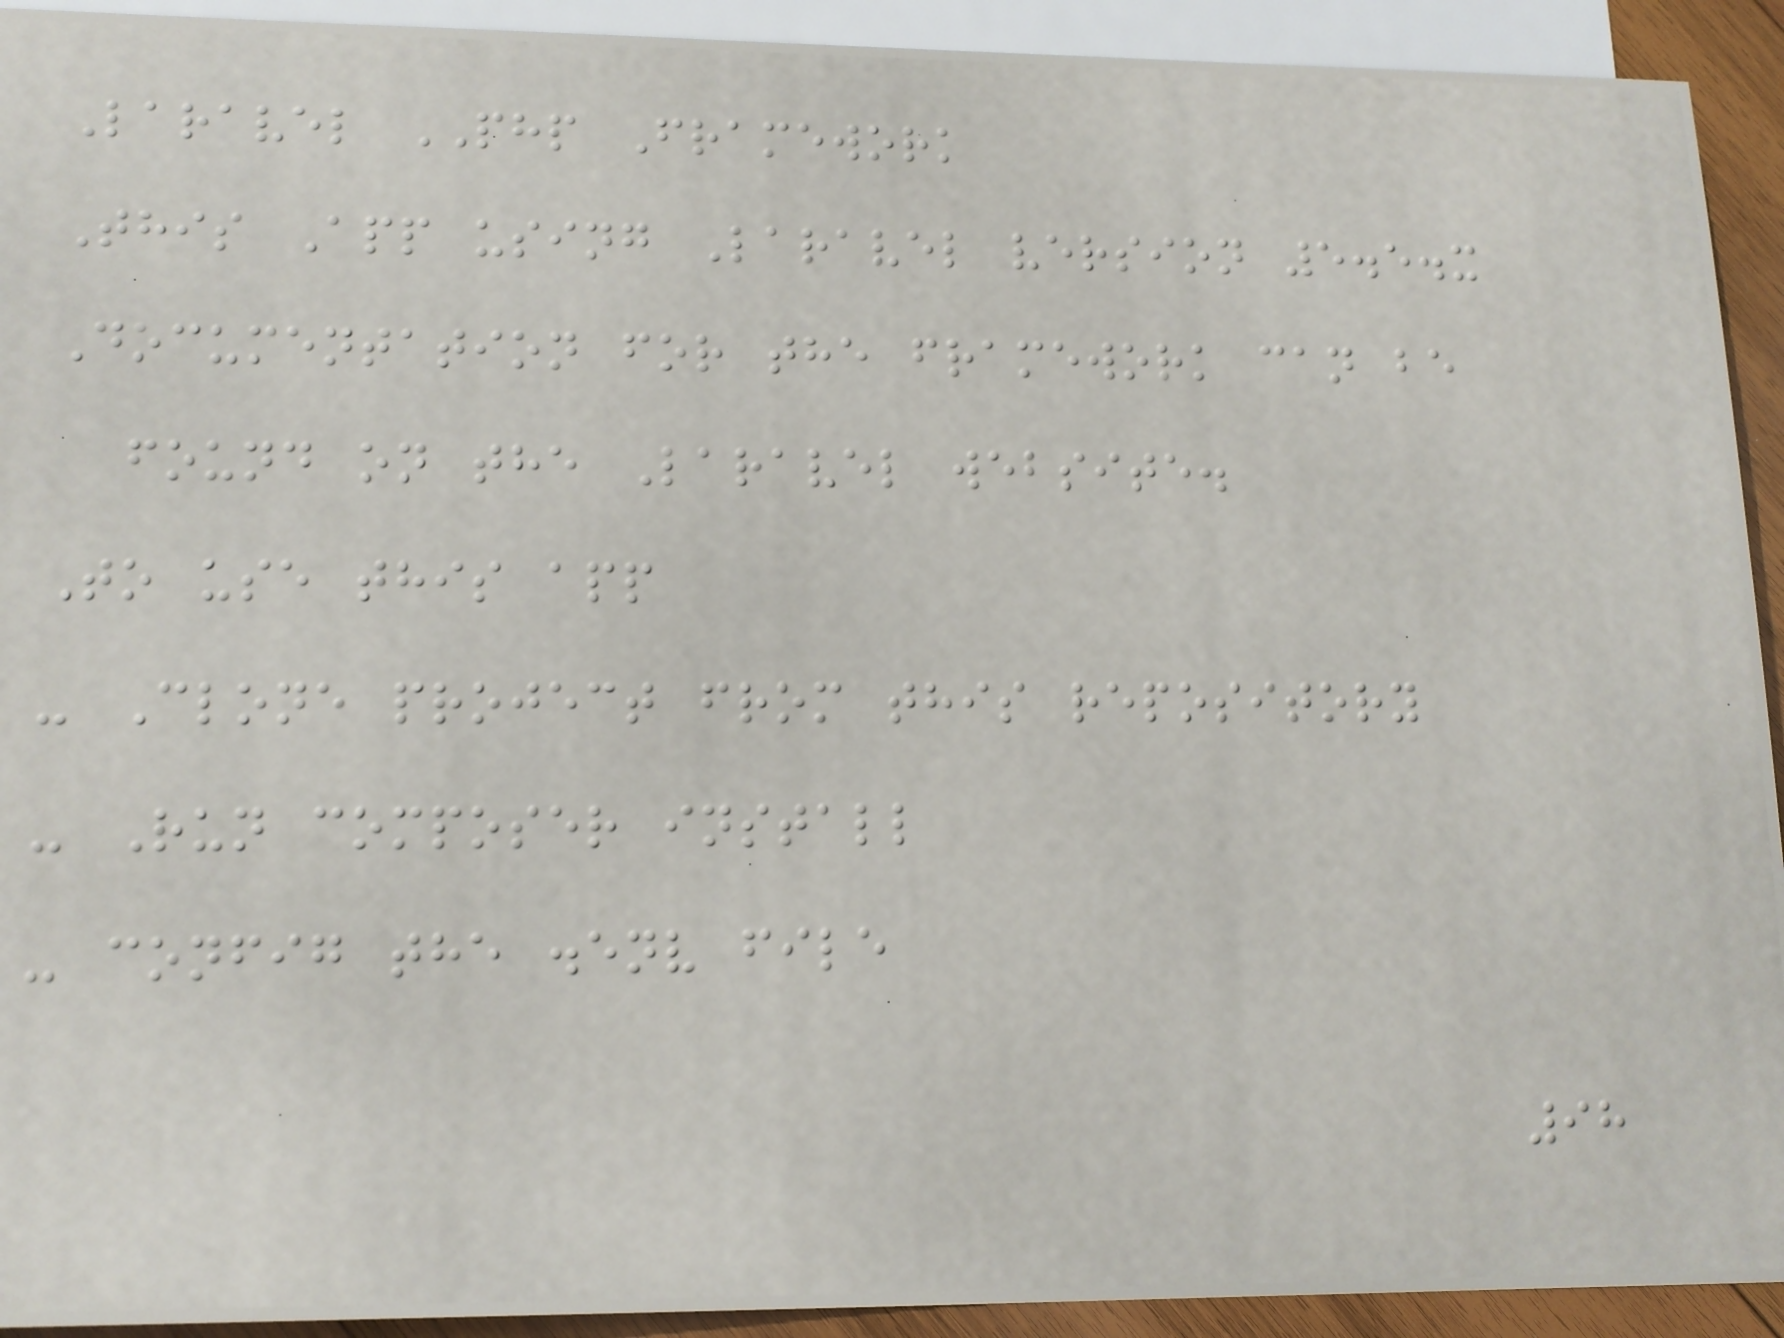Laravel PHP Framework
This App using Laravel version 5.5.x
Documentation for the framework can be
found on the Laravel website.
To use this app
- Clone project from this repository
- Run composer install
- config the .env file
98
